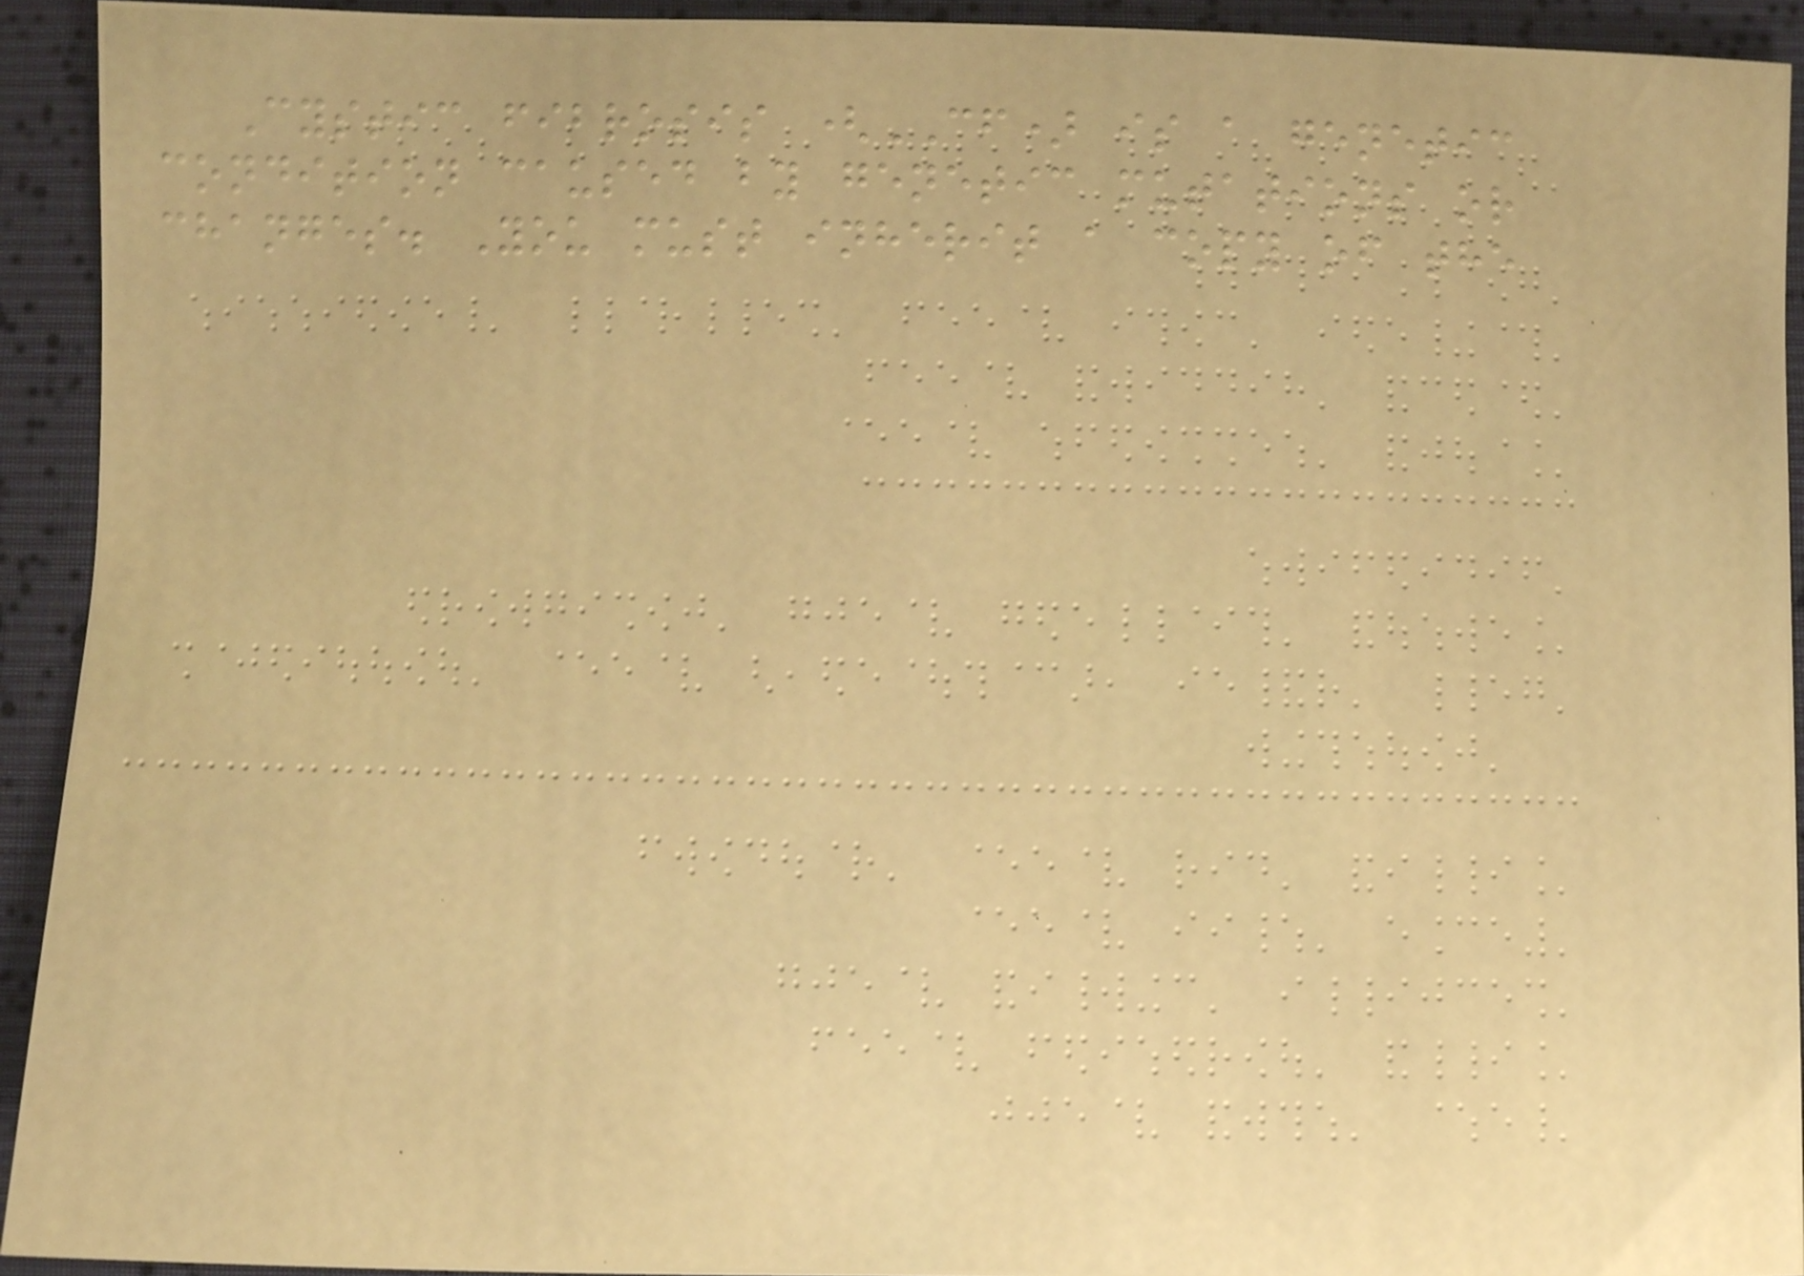Cystic fibrosis (CF) is a genetic
condition caused by genetic mutations or
changes. You must inherit a copy of the
